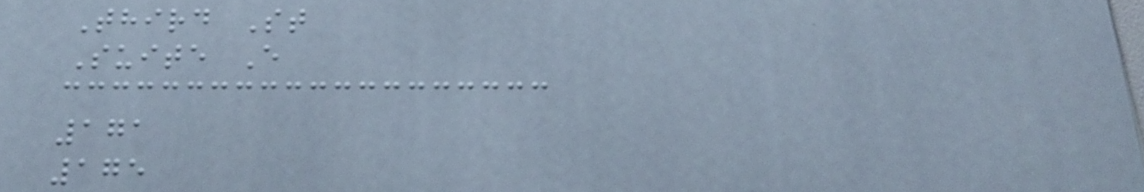Third St
Suite E
171
175
